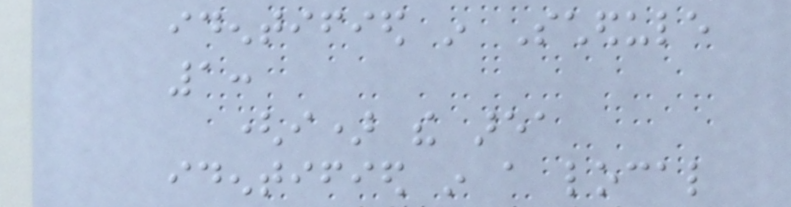identified in Schedule
1:
(i) the area
identified in a local
